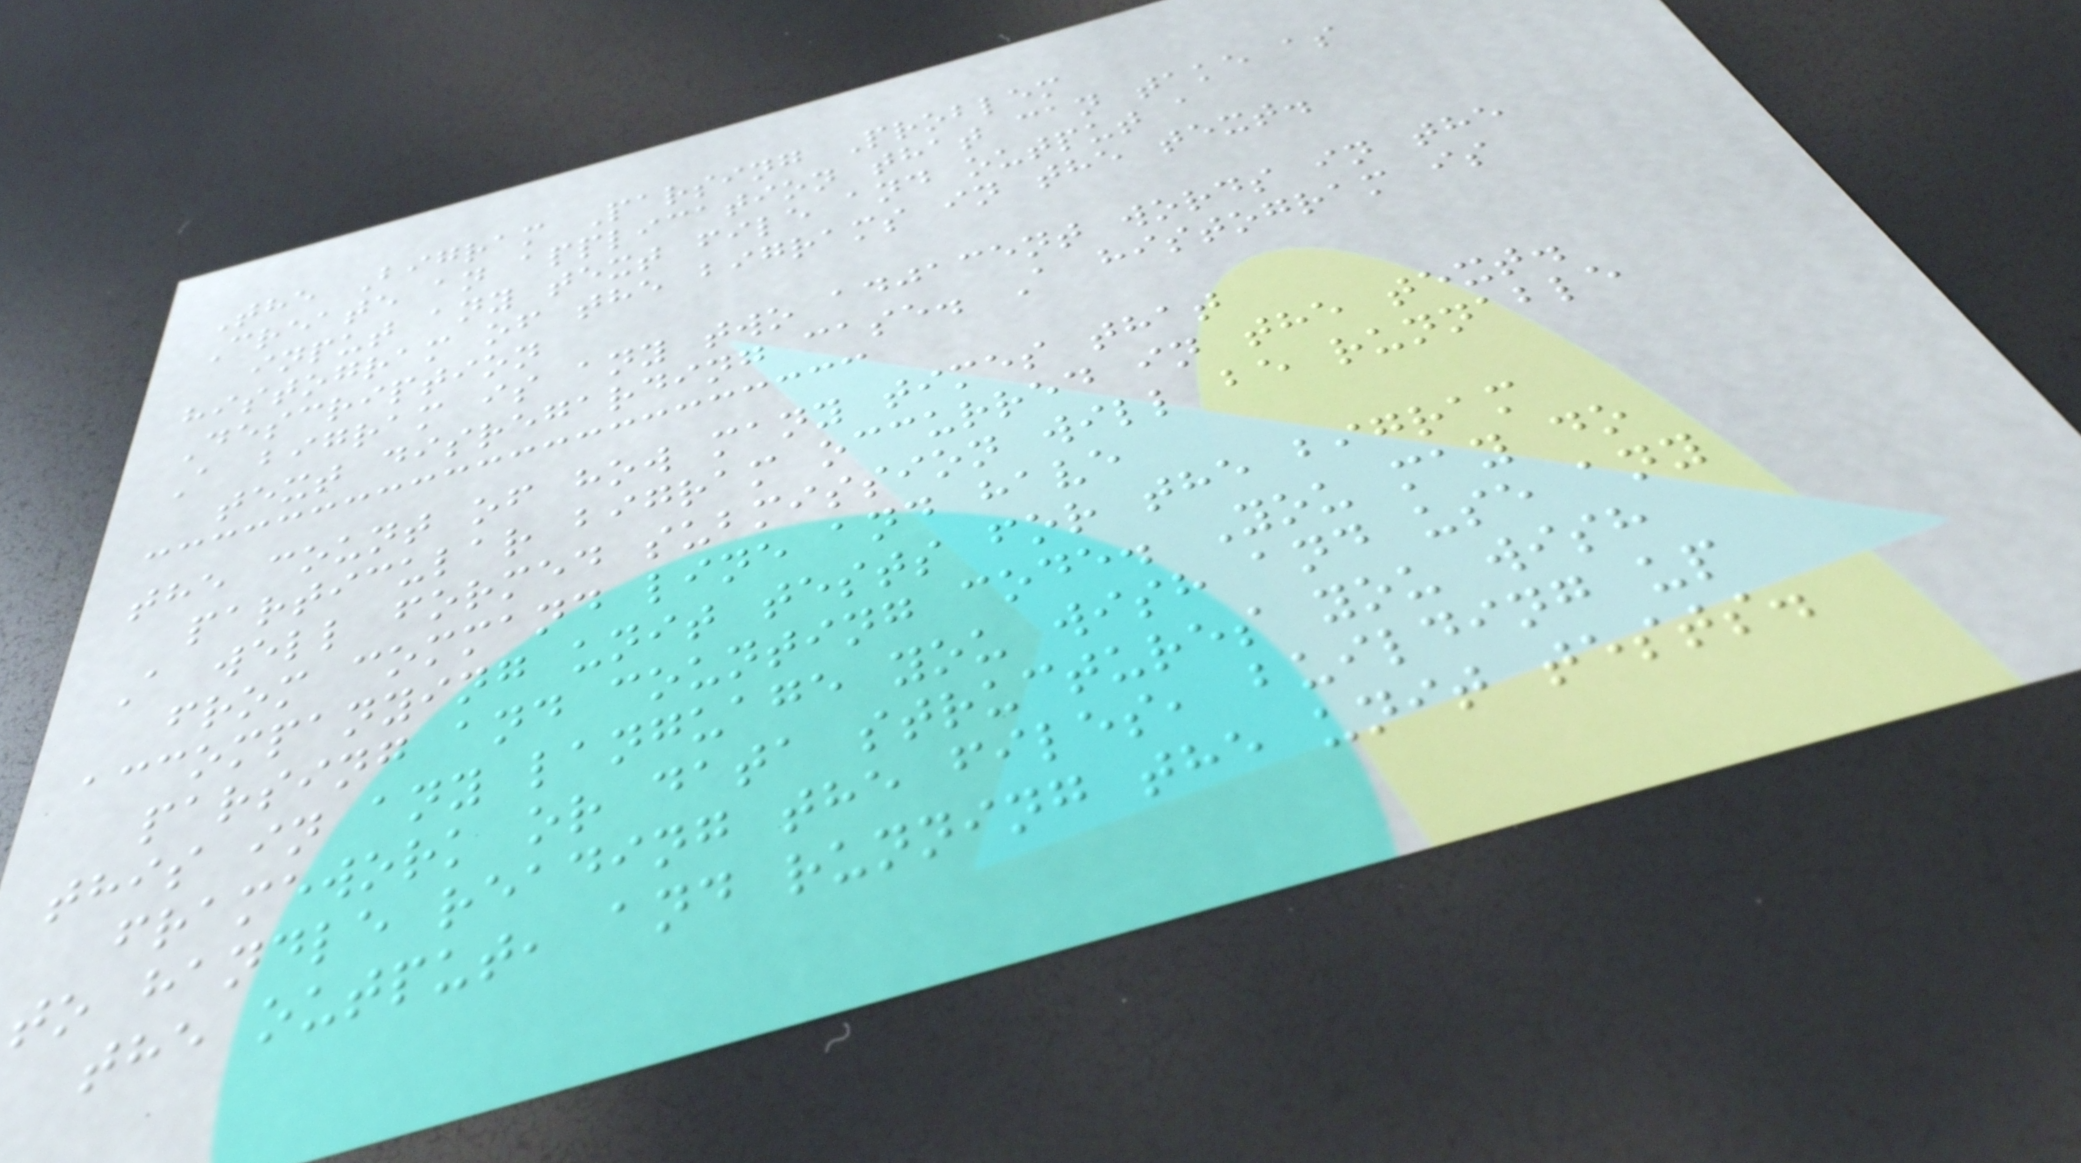The Bigram Parsing Problem
Create an application that can take as
input any text file and output a
histogram of the bigrams in the text.
Description
A bigram is any two adjacent words in the
text disregarding case. A histogram is
the count of how many times that
particular bigram occurred in the text.
A well formed submission will be runnable
from command line and have
accompanying unit tests for the bigram
parsing and counting code. You may do
this in any language you wish and use any
framework or data structures you wish
to handle reading the files, building up
the output, and running the unit tests.
